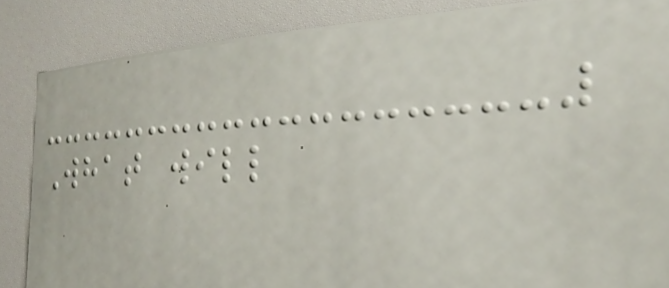What will
